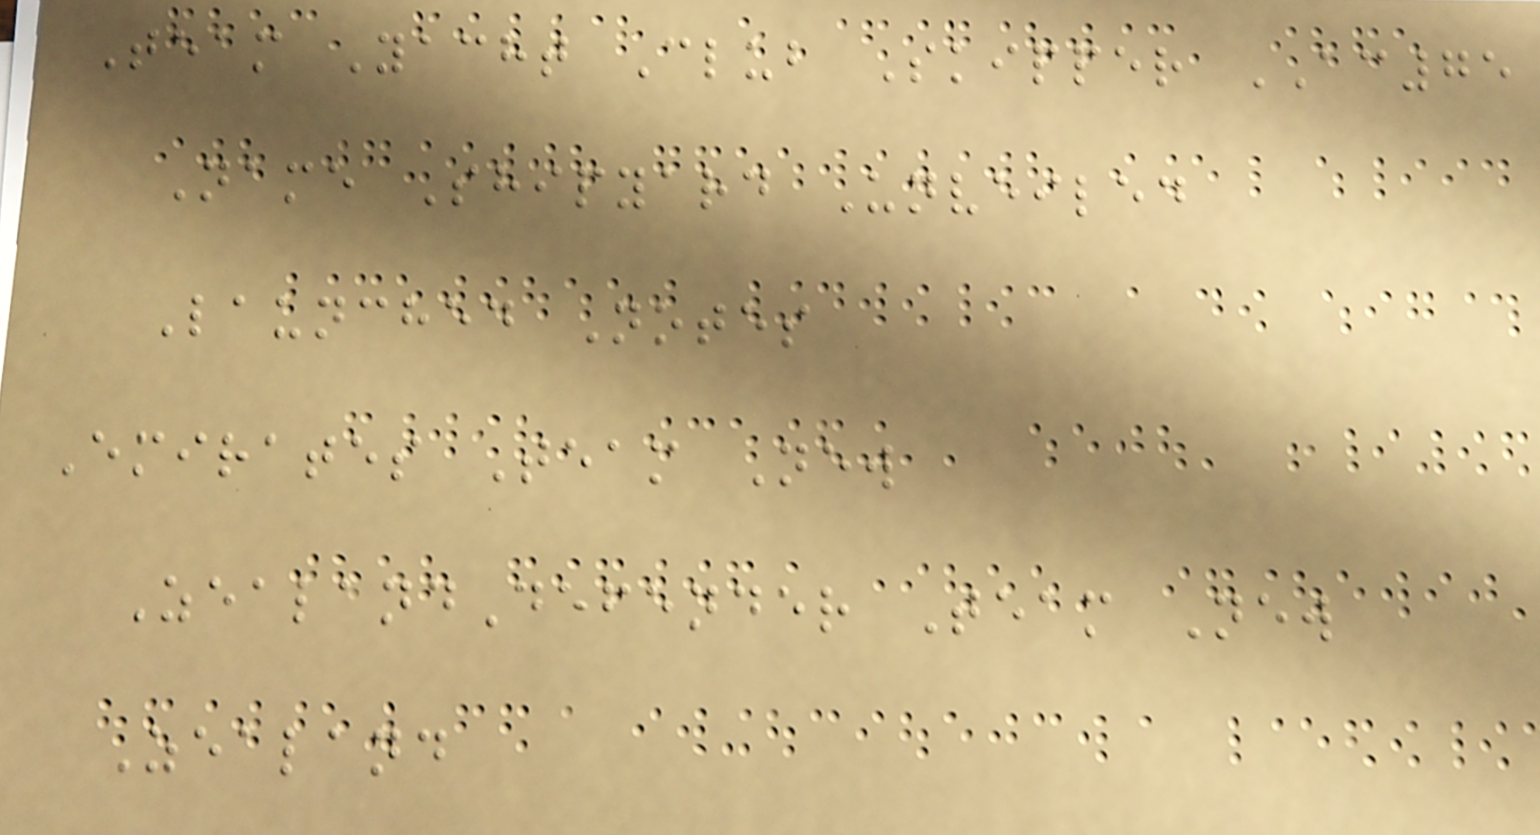Team Yacht Club Skipper AC75
Name Shipyard Unveiled
Launched Notes
Emirates Team New
ZealandDefender Team New
Zealand
